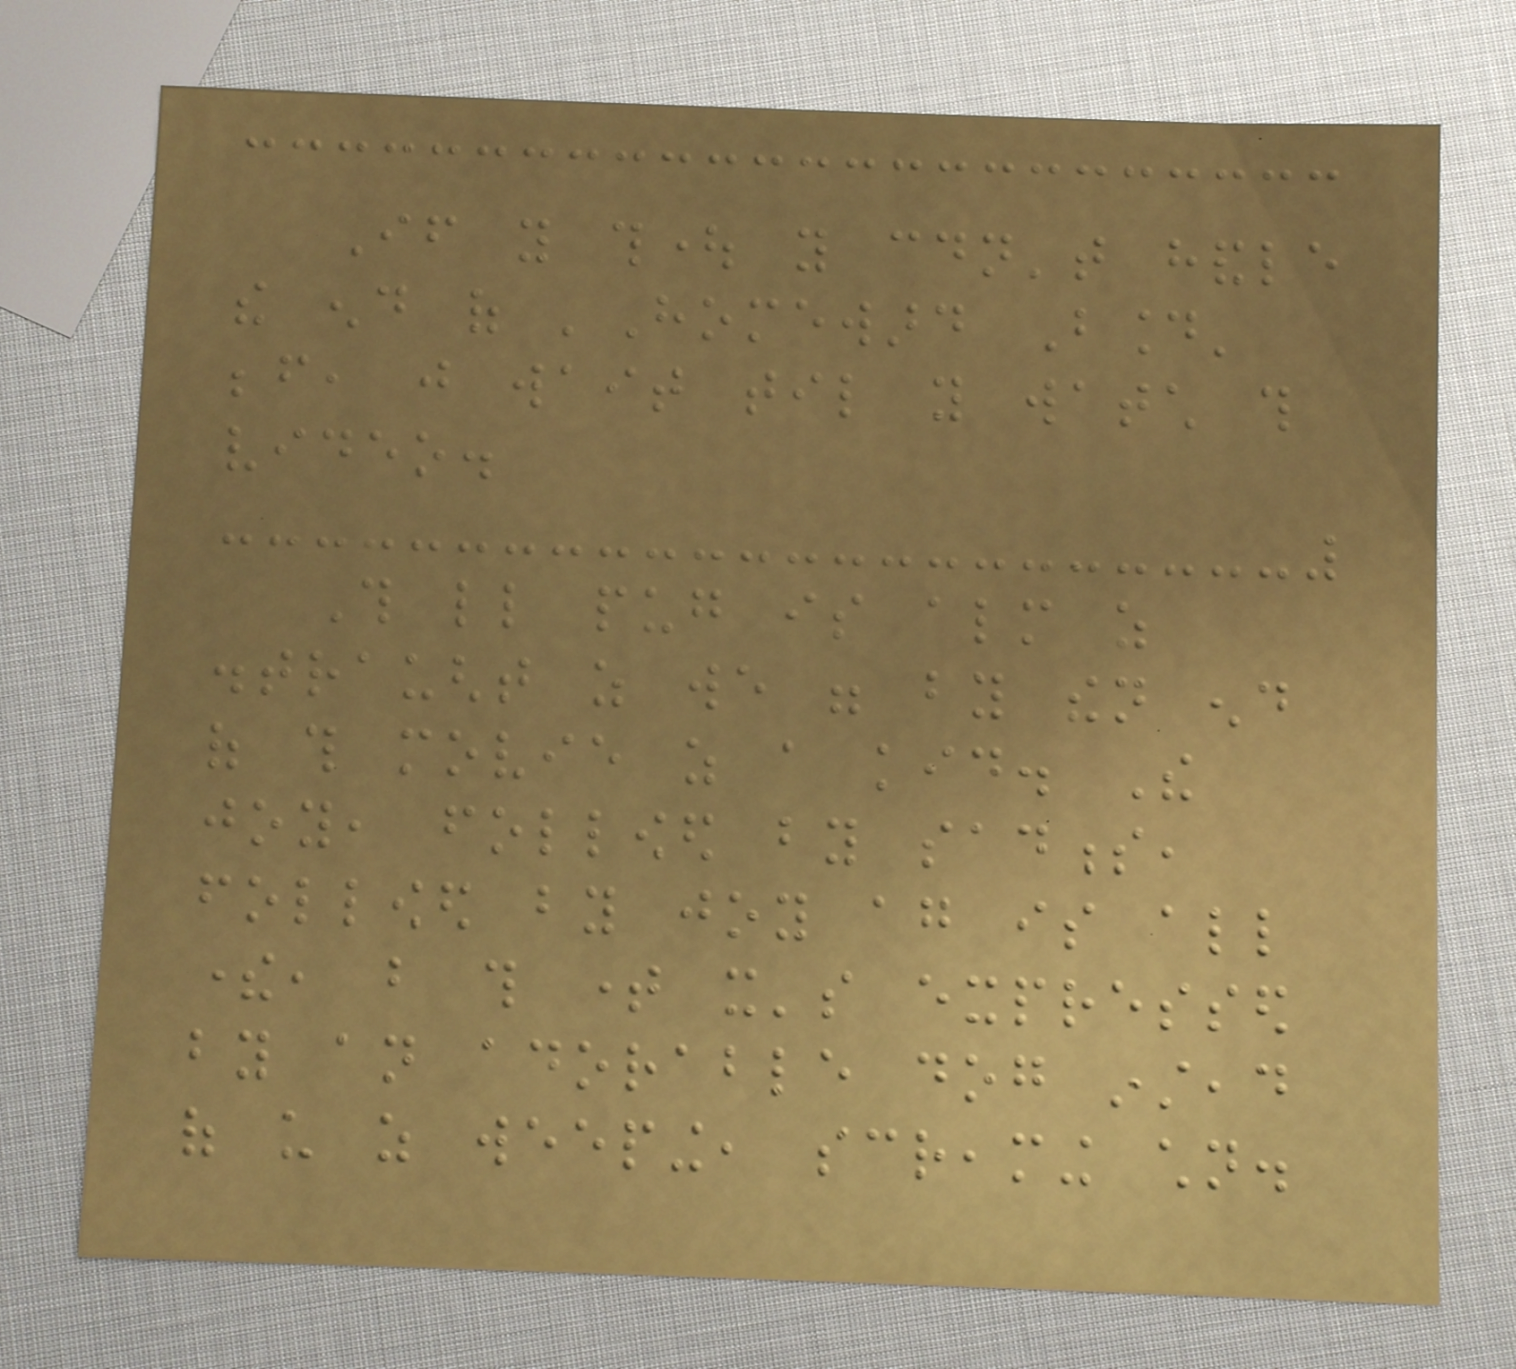If you thought you couldn't handle
the end of 'Homeward Bound'
before, just wait til you watch this
video.
This little pug is almost as
distraught as we were by then end
of this movie as a kid. The
joy, followed by sadness,
followed by joy again is all
there, but this time it's expressed
by an adorable dog instead
of us as weeping, screaming children.
